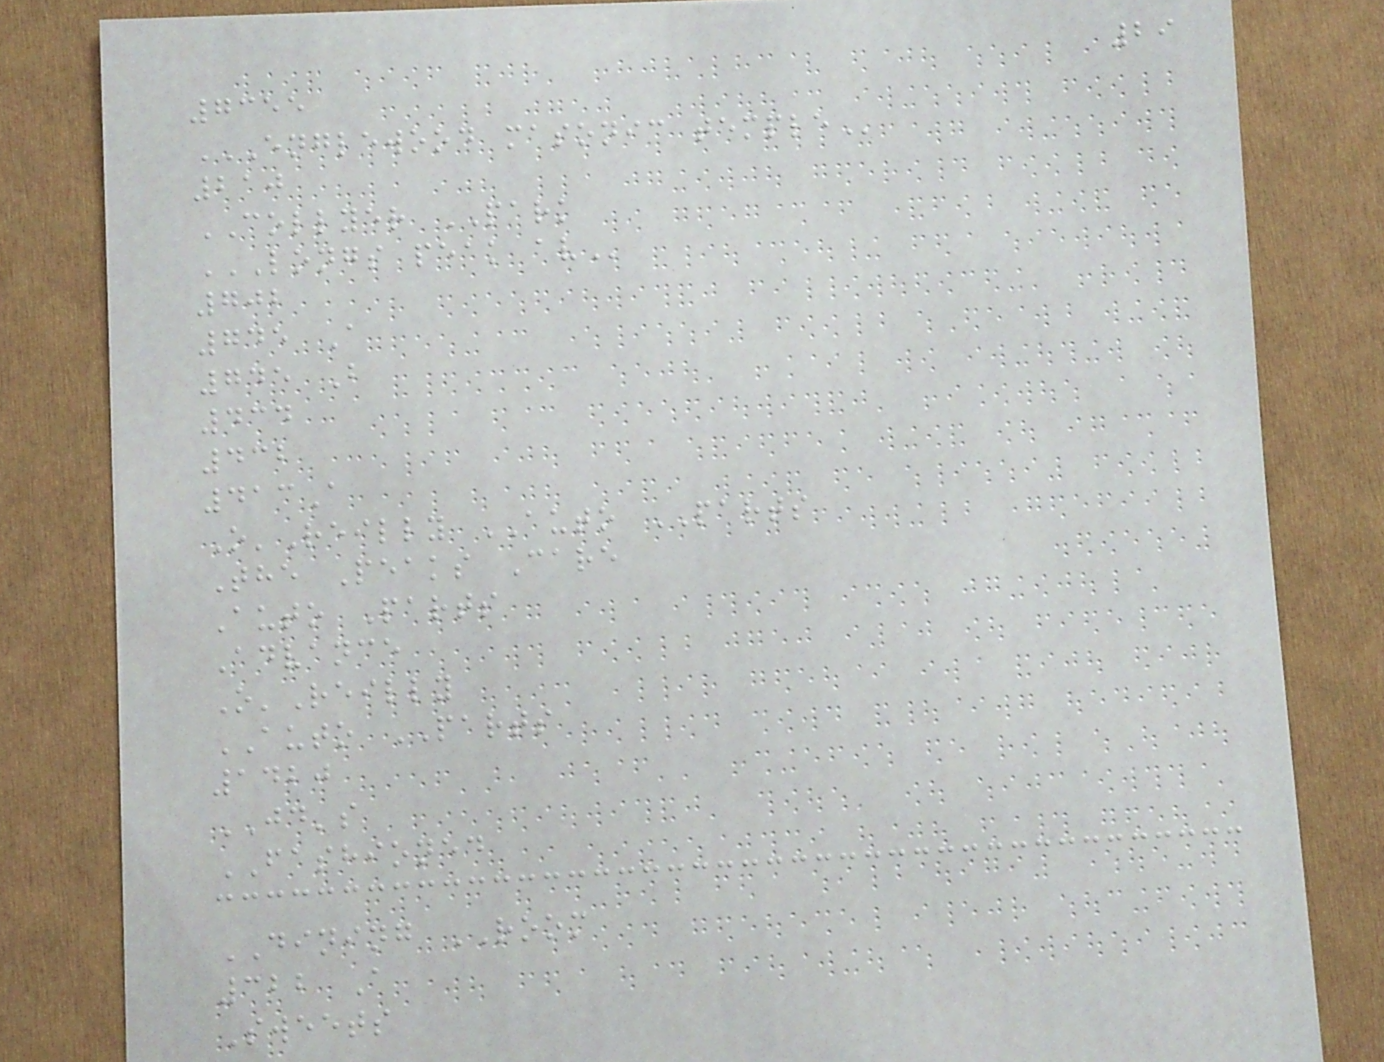29
7355
ENGLEWOOD MASONIC TEMPLE
210
COLLYER PARK
LONGS PEAK AV
702
745 A
745 B
434
432
413A
O'Reilly AUTO PARTS
The Peaks Care
Auto Parts
Advance
O'Reilly
AUTO PARTS
1420
JD's
FASHIONED
DINING ROOM
322 A
Sweets
